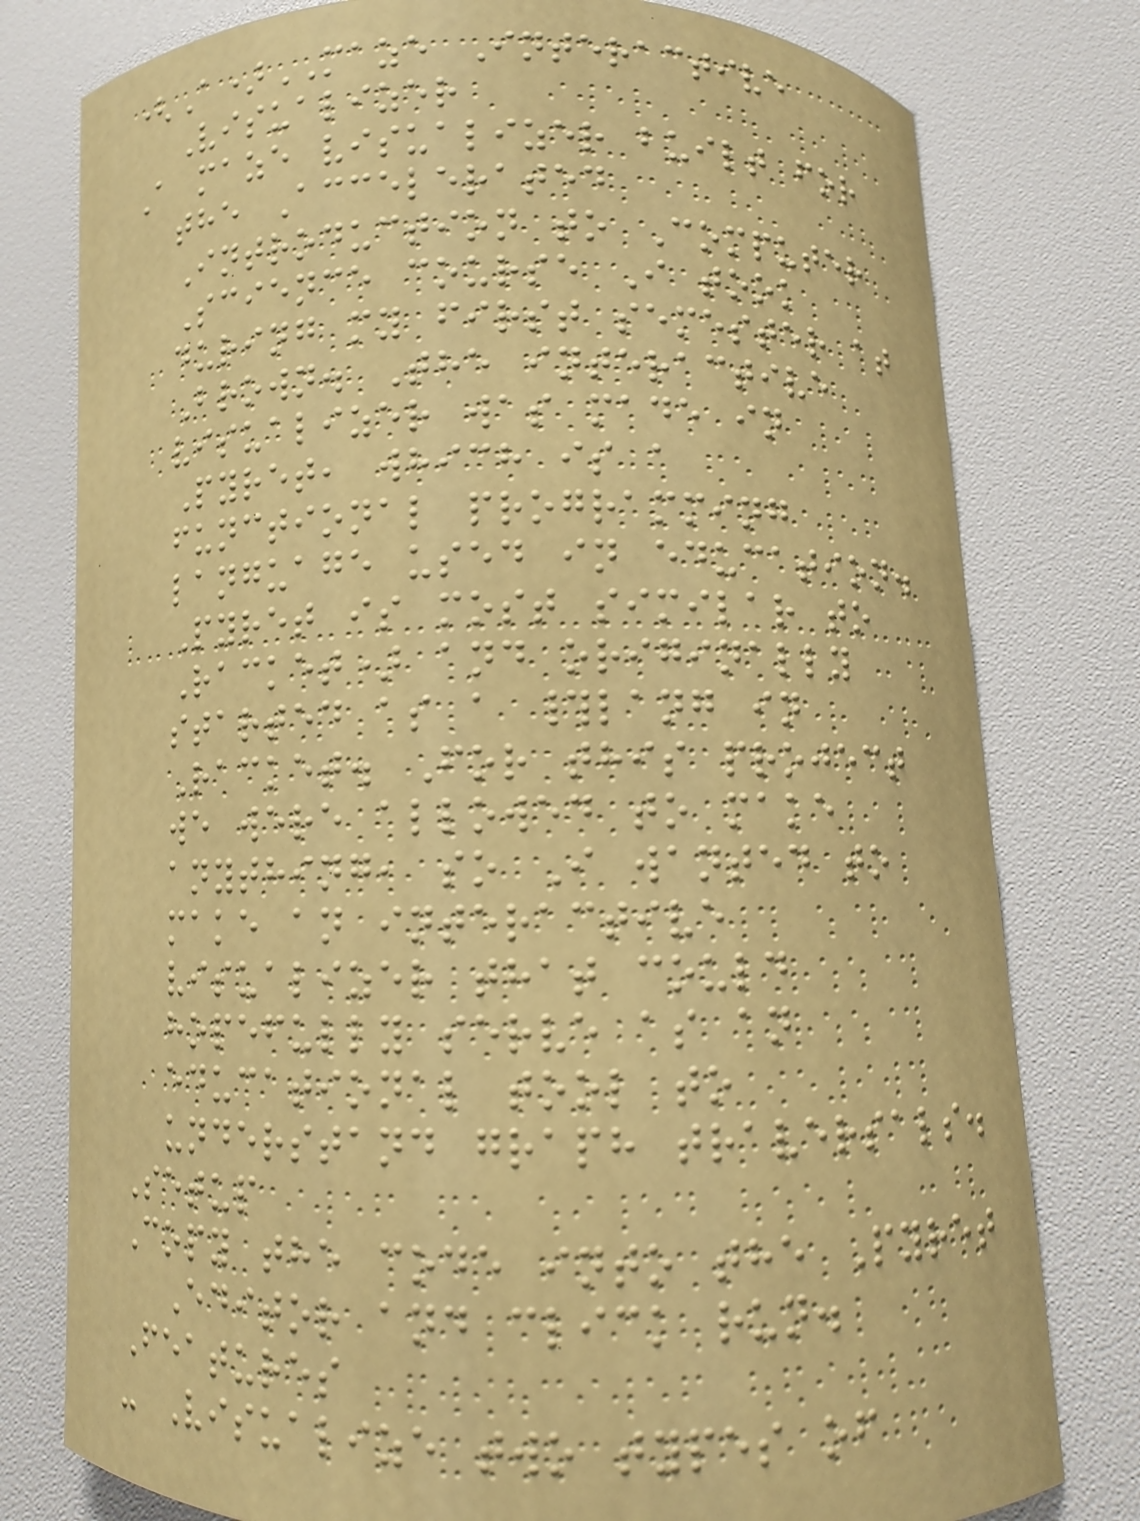(A)MAZE Interactive
Visualizer
A maze visualizer built for
the Accelerated
Introduction to Computer
Science course I took
during my first semester at
Brown. The interactive
visualizer was made in
Pyret, which is a
functional programming
language used in education.
Pyret is most similar to
Racket) and originally
started as a #lang in
Racket. For this project
we were allowed to make
anything, so I wanted to
make an interactive
visualizer that could
hopefully serve as an
educational tool to
understand graph traversals.
Setup
Copy the code into the Pyret
Editor and click run.
Features
- Visualize two types of
